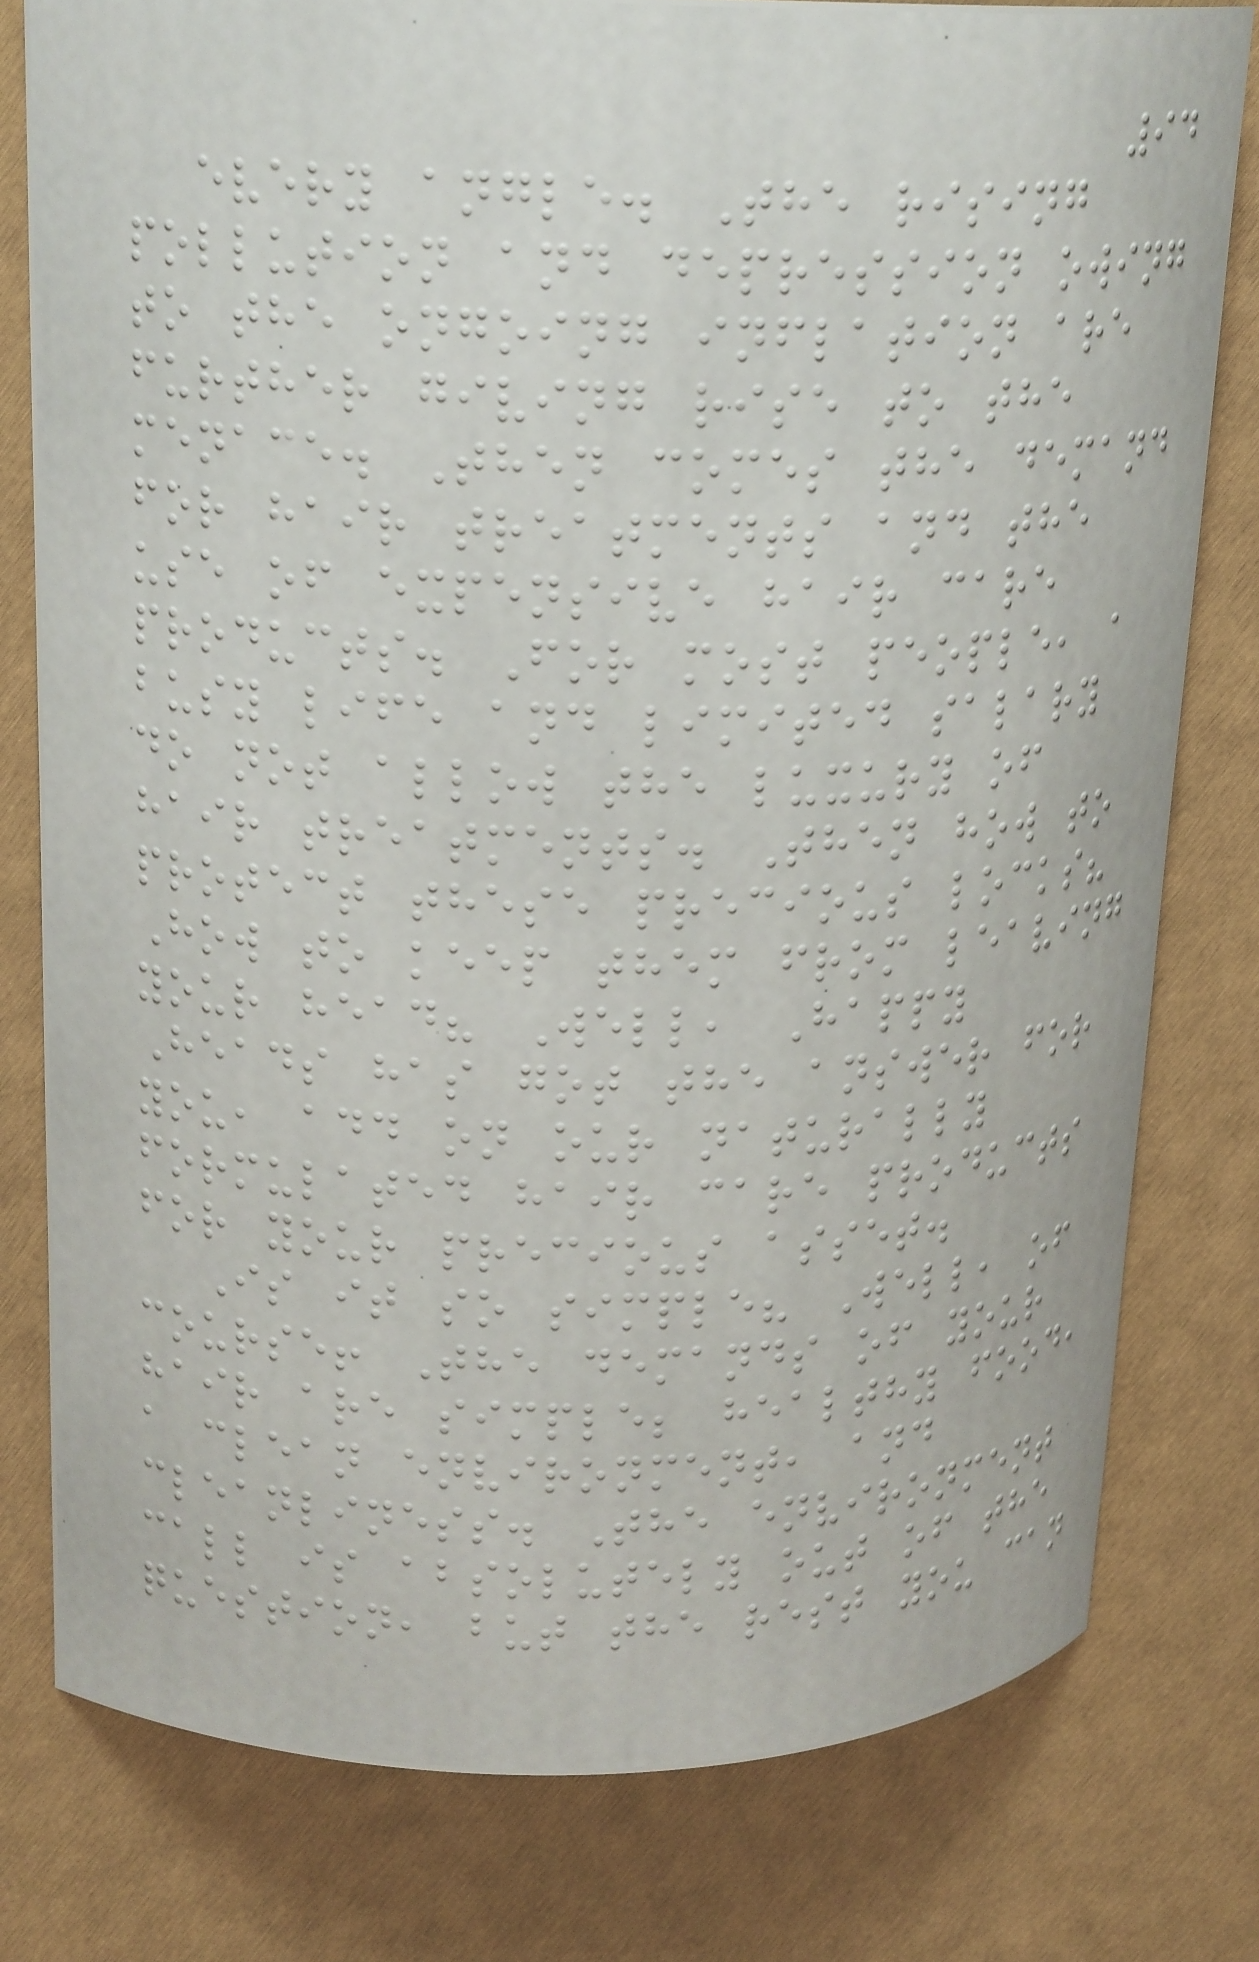94
every angle. The rising
pollution and depression owing
to the ongoing inflation are
further giving rise to the
menace. Then comes the demand
for hair treatments and the
use of expensive hair care
products. For most people, a
busy life and limited salary
do not allow the luxury of
hair treatments. Then how to
protect these precious locks?
How to keep them from leaving
your head? Well, Happy
Heads has got the answer for
you, add on our naturally
formulated hair care products
for your precious asset.
Is it so simple? Well, of
course! The demands of your
hair are simple; healthy food,
a clean environment, and
cleanliness. The environment
call is absolutely out of the
question, but the rest you can
